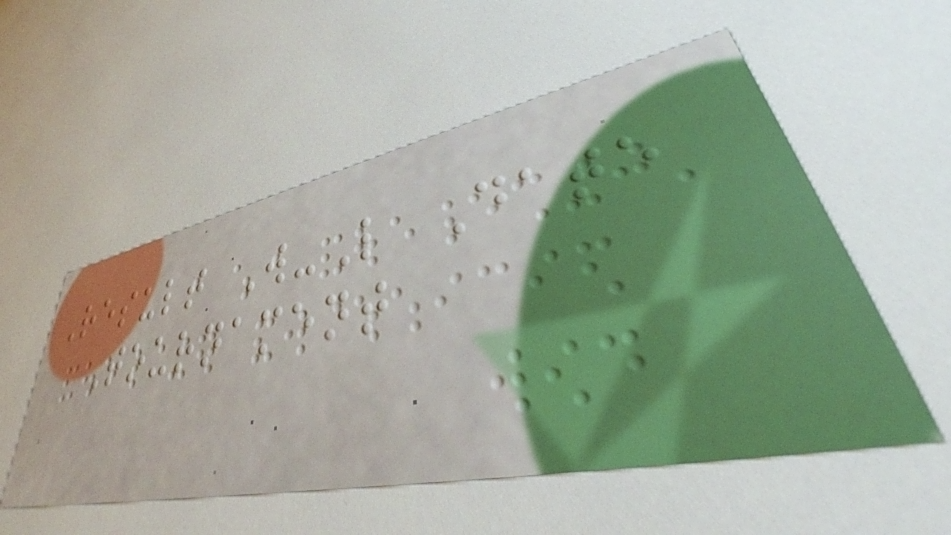Result W-L Date
Tournament
